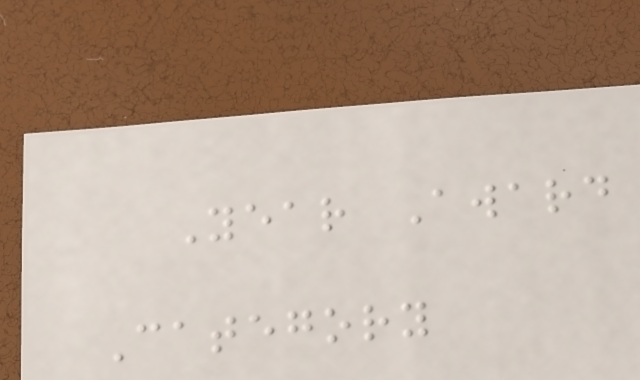Year Award
Category
